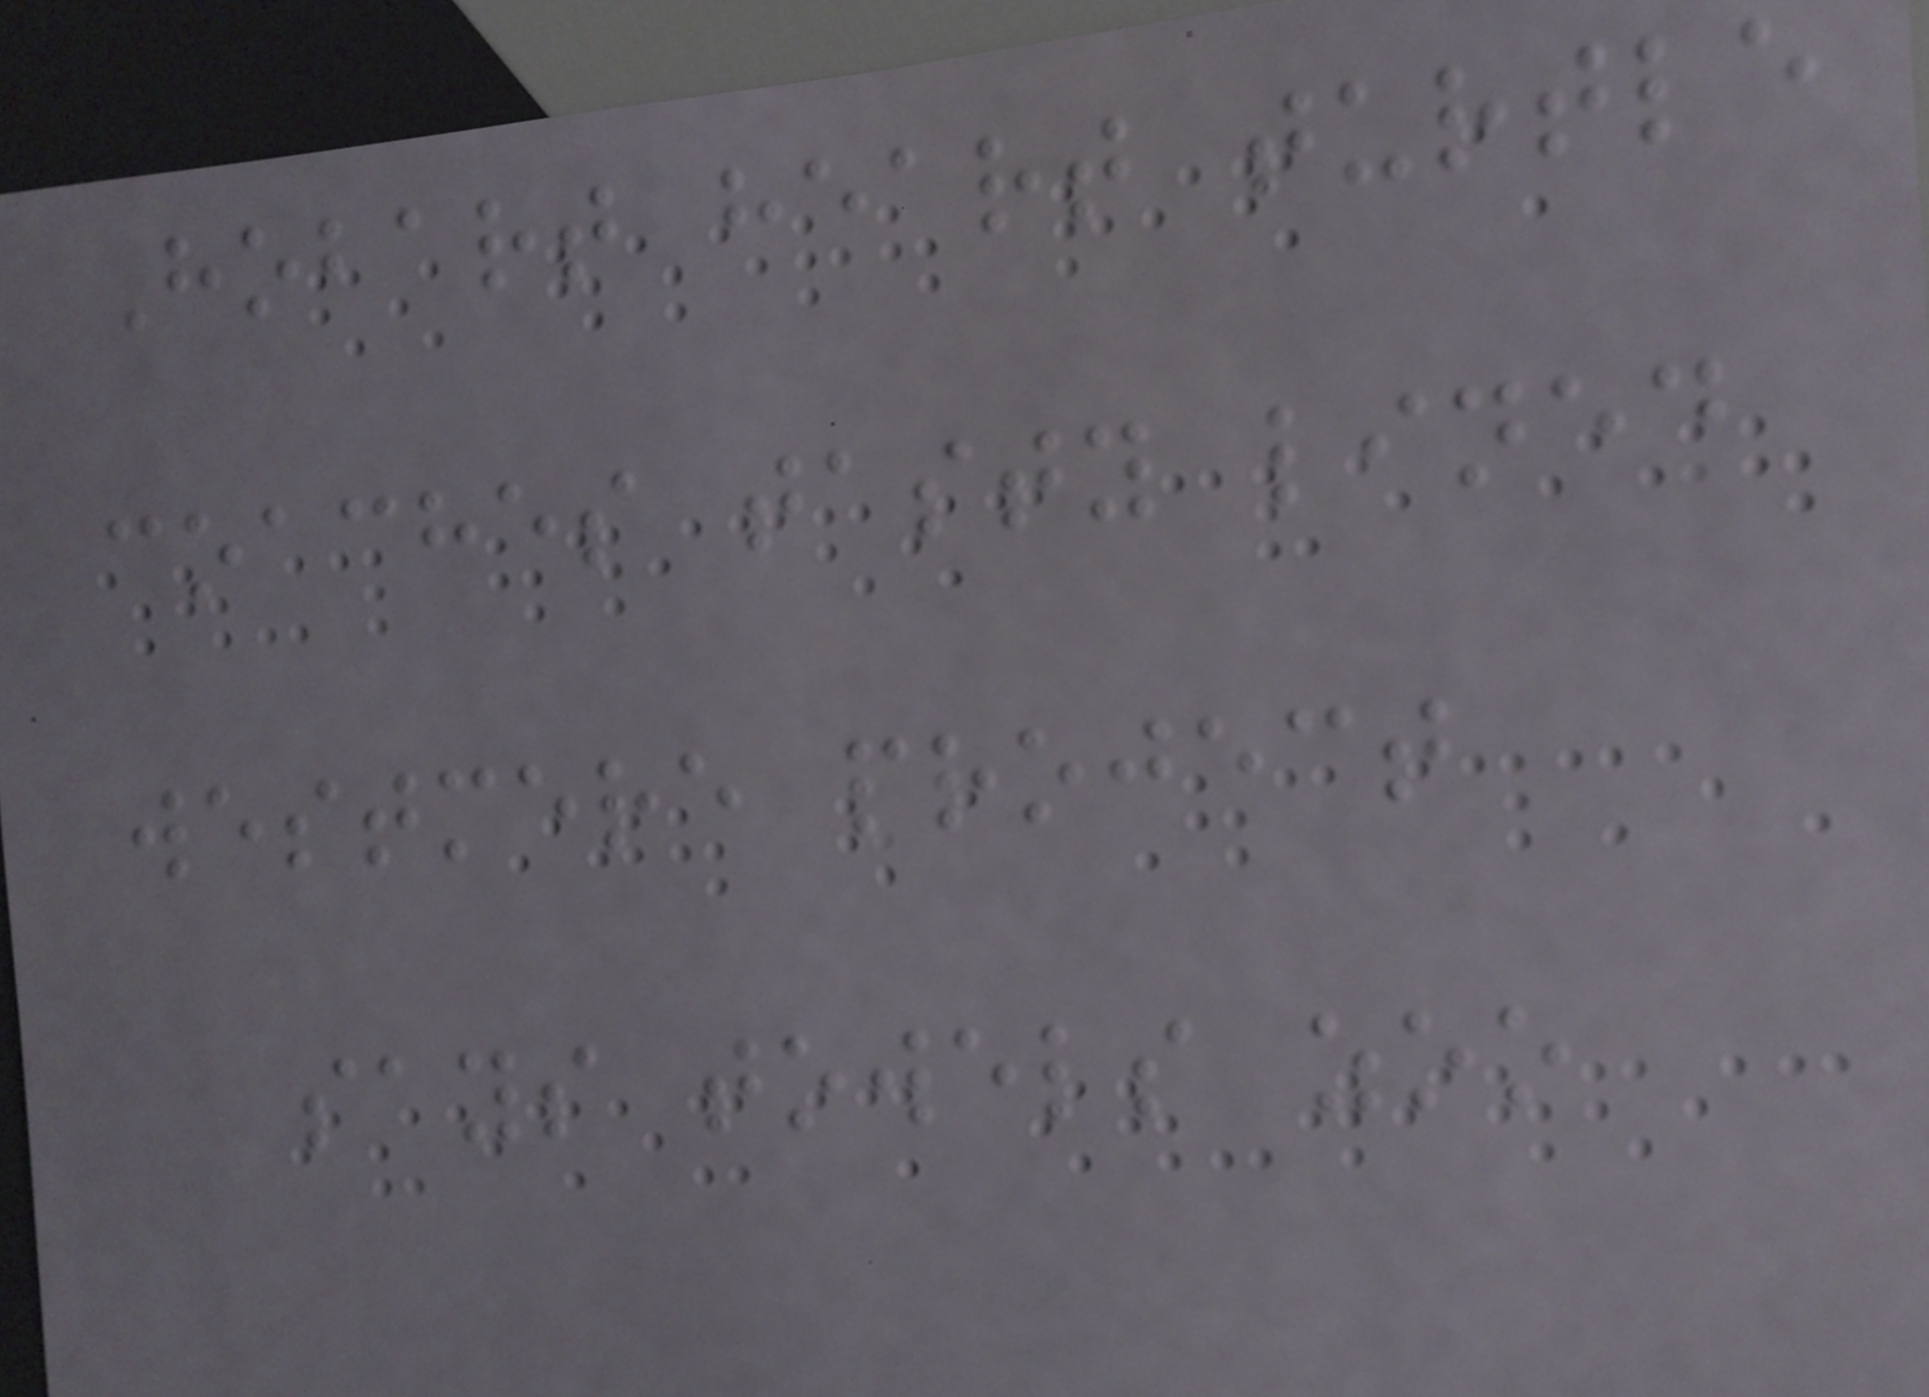Hobart heart turtle
coaches tasty lined
westmere project
says towels zoo
